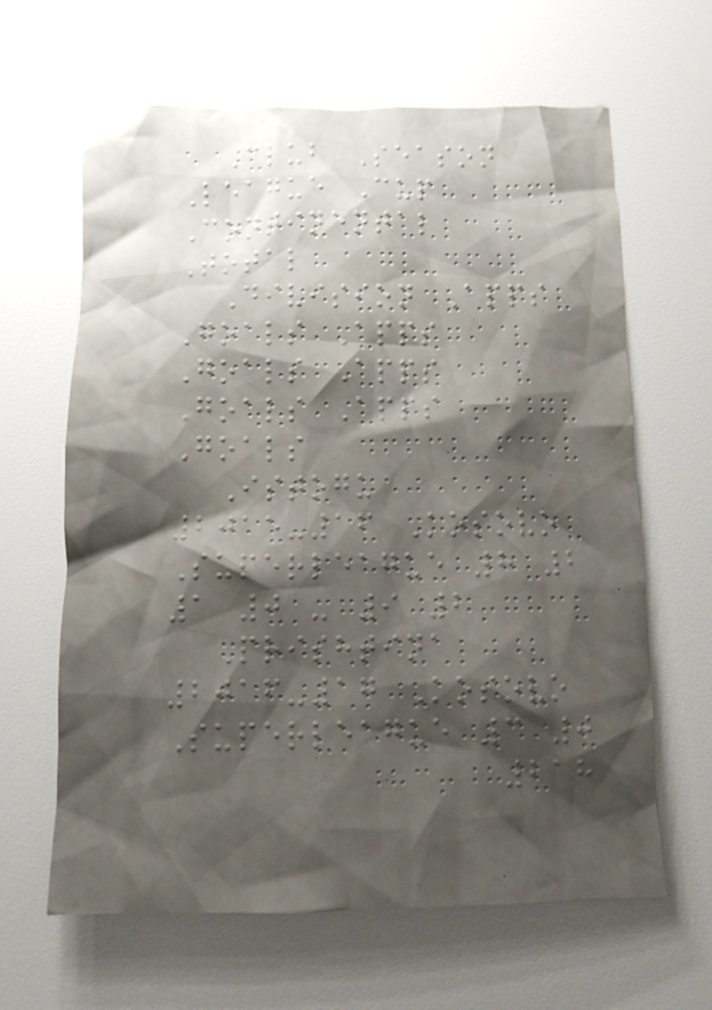Club Season
League Cup
Continental
Total
Division Apps
Goals Apps
Goals Apps
Goals Apps
Goals
Istogu
2015-16 Kosovo
Superleague 8 2
1 0 - 9 2
Prishtina
2016-17 Kosovo
Superleague 3 0
218
